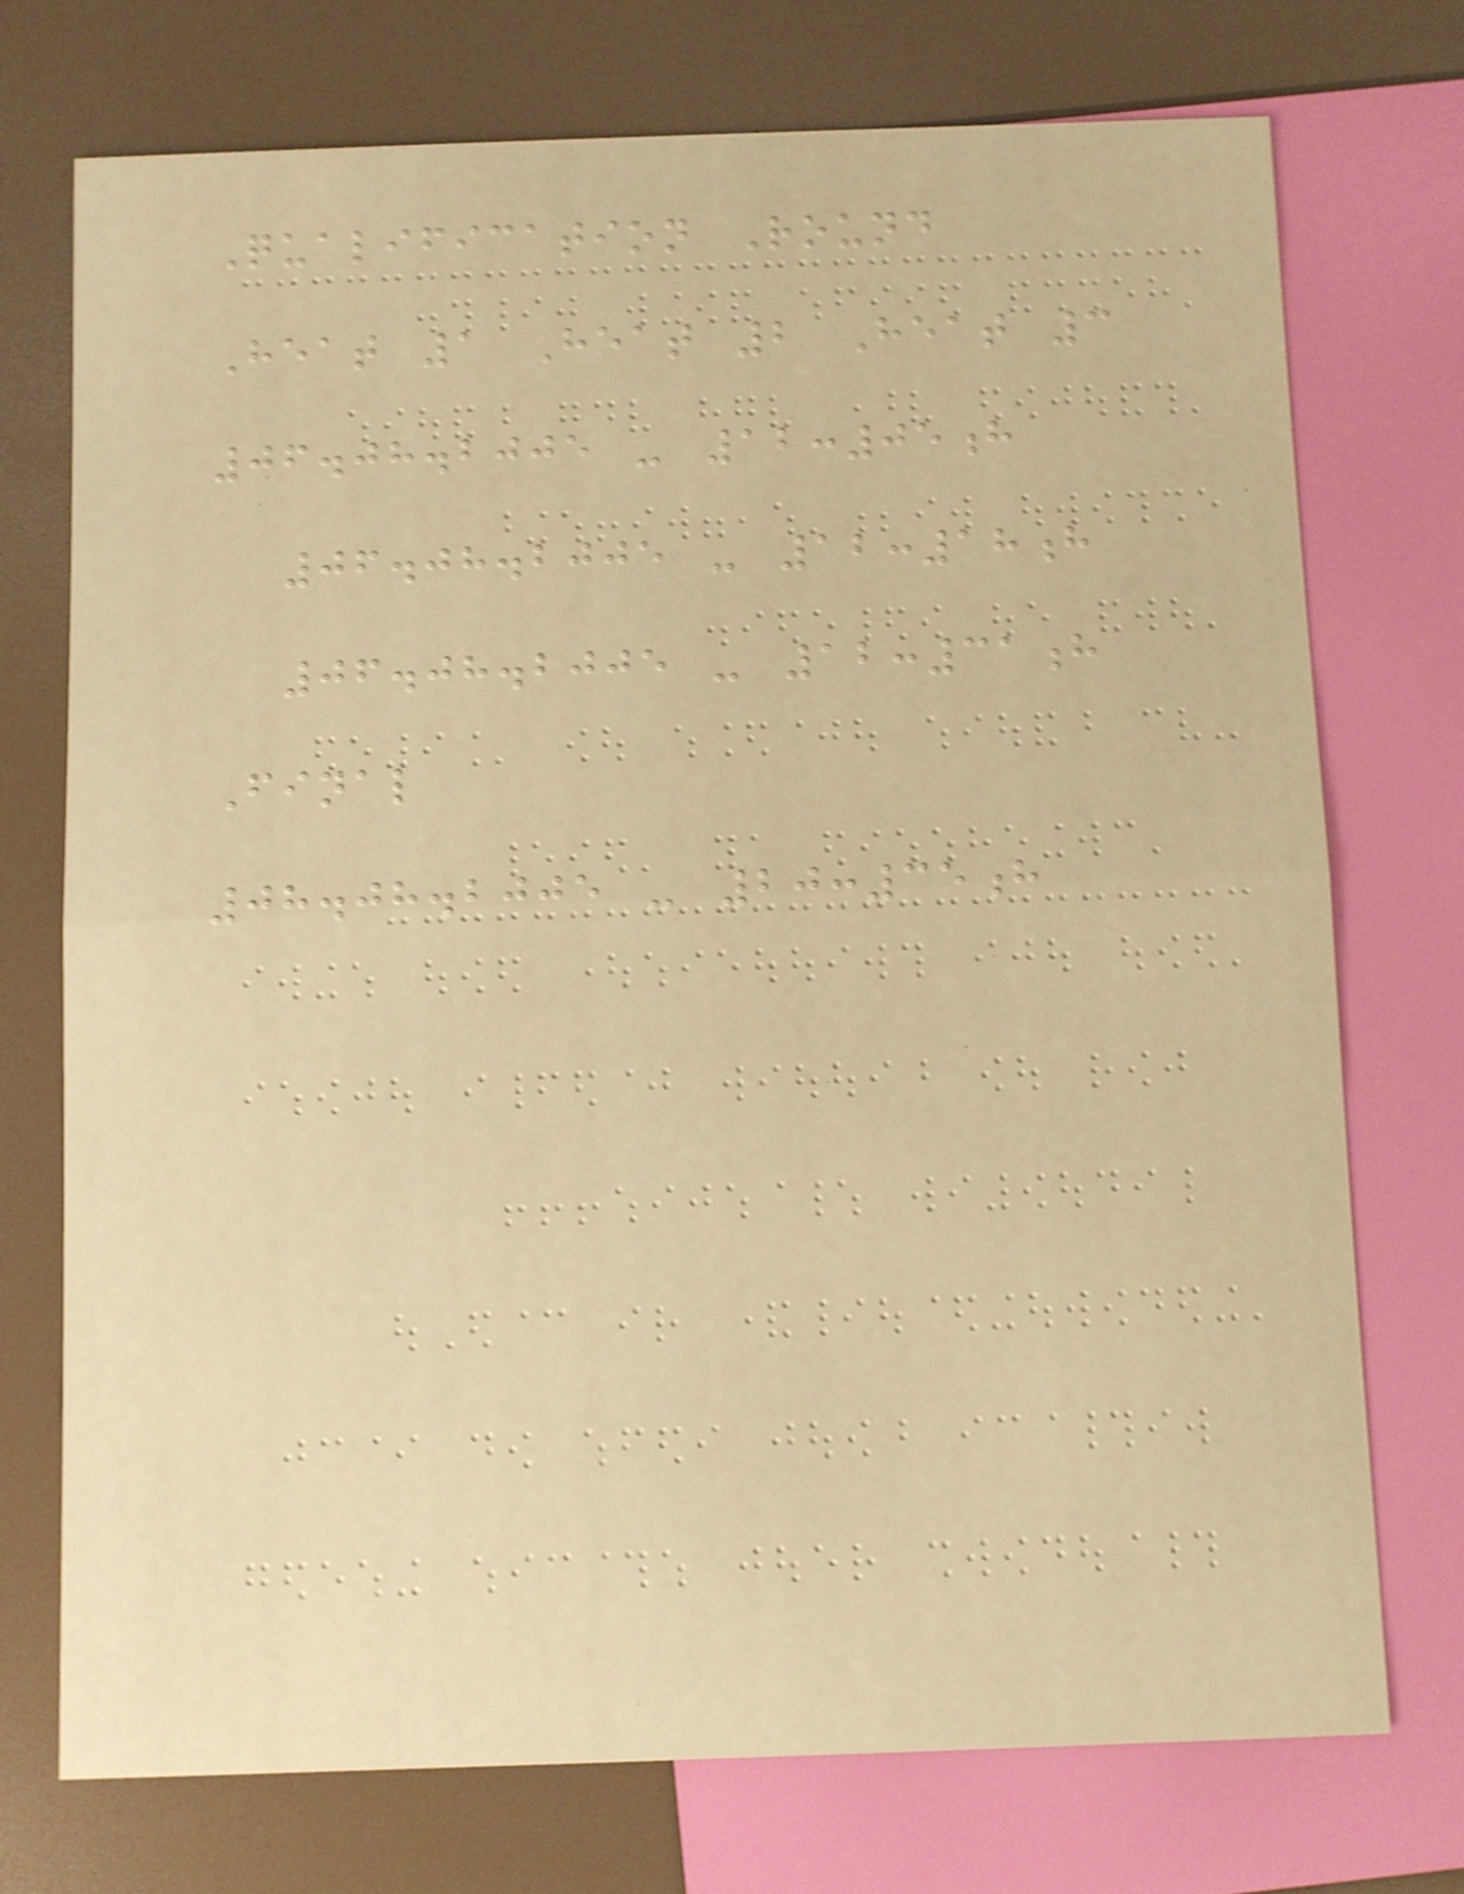Qualification Round
Heat 1 Heat 2 Heat 3
06.08.2005 - 12:05h
06.08.2005 - 12:18h
06.08.2005 - 12:31h
Final
08.08.2005 - 20:35h
